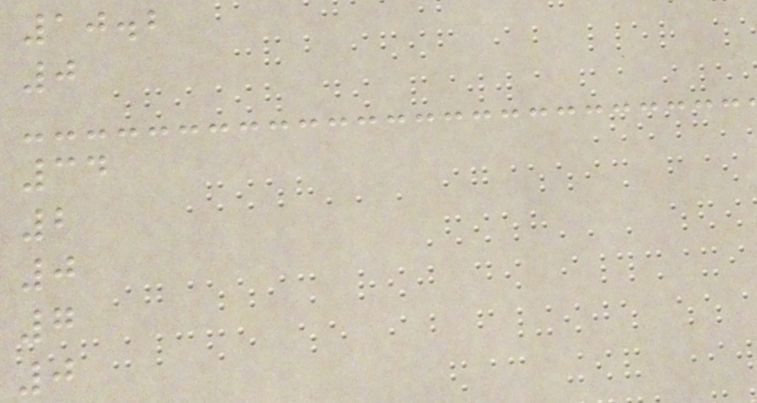10.2
0
34
2
0
7
0
